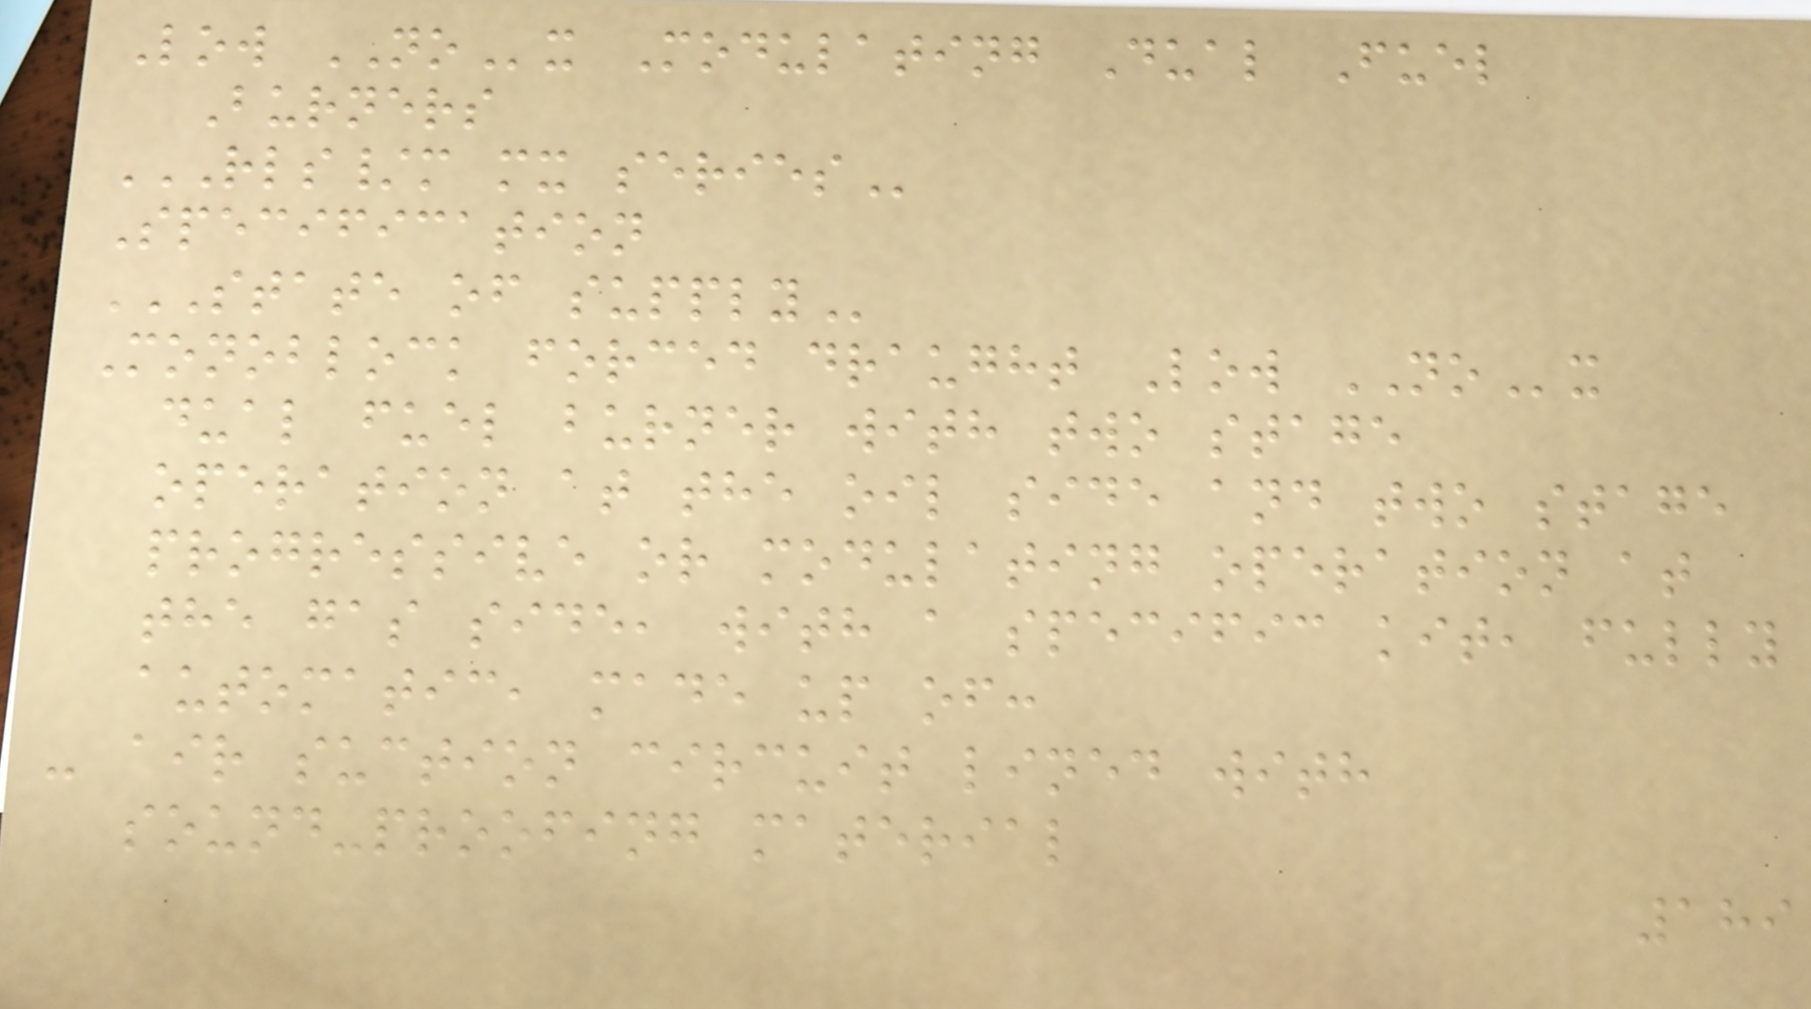Low NOx Modulating Dual Fuel
Burners
RLS/M MX SERIES
Specification
STATE OF SUPPLY
Monoblock forced draught Low NOx
dual fuel burner with two stage
operation at the oil side and two stage
progressive or modulating operation at
the gas side, with a specific kit, fully
automatic, made up of:
- air suction circuit lined with
sound-proofing material
189
